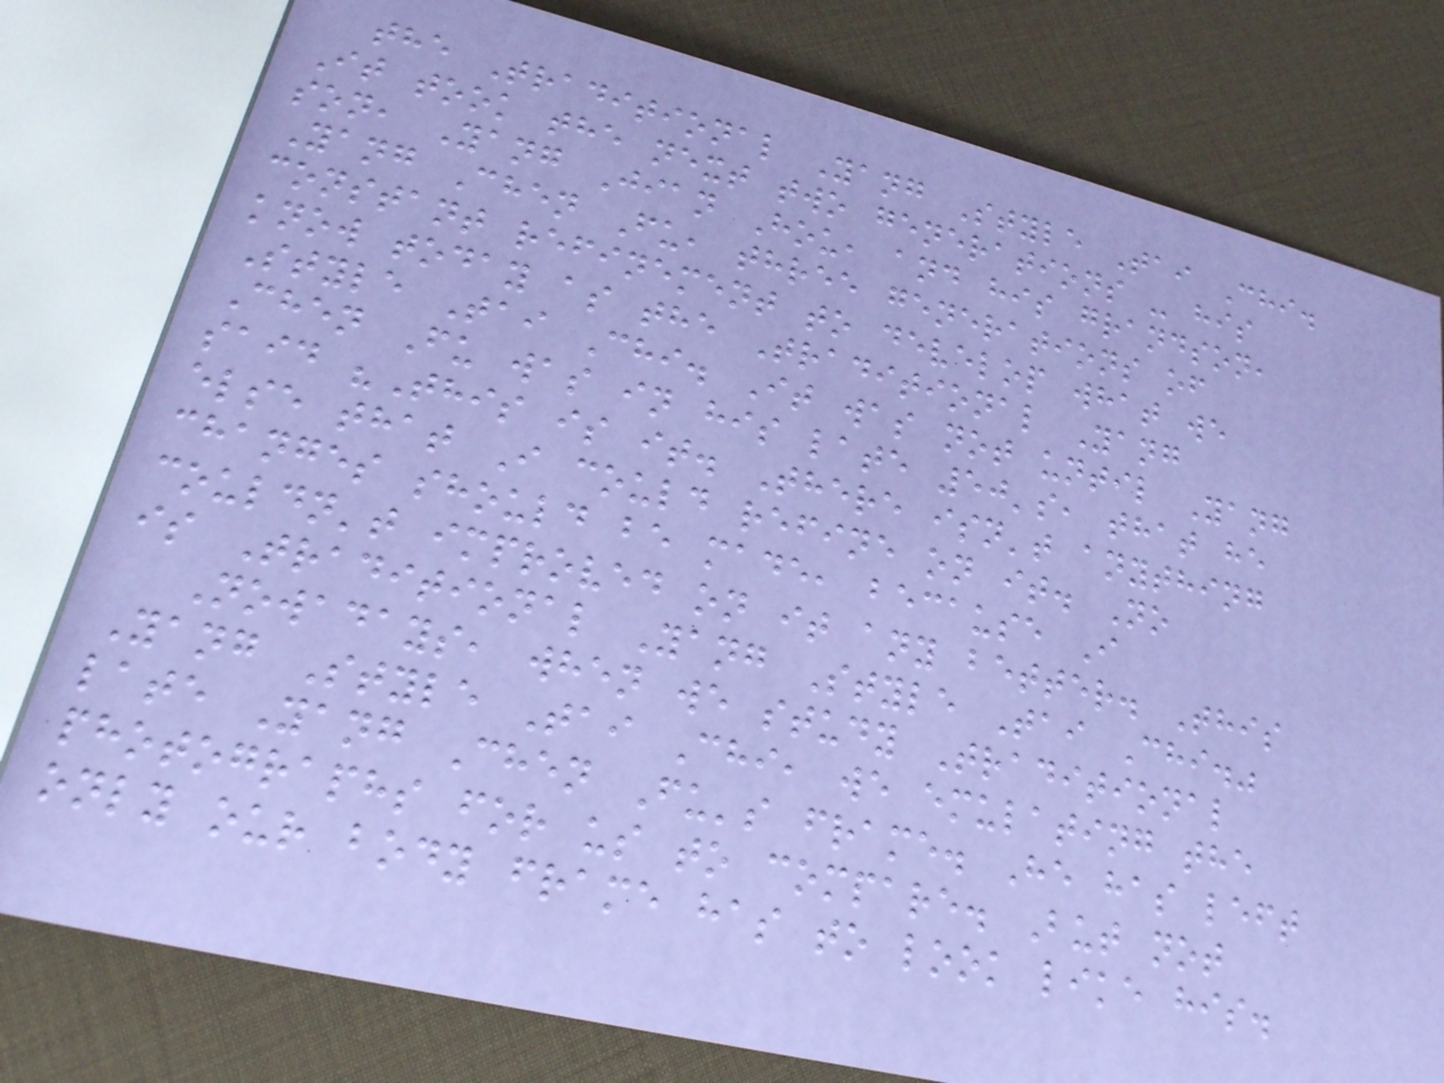the Traditional Yang Style Tai Chi.
It took the next two generations - his
son, Yang Jian Hou, and his grandson,
Yang Chen Fu, three generations of
constant refinement to develop what we
know today as the Traditional Yang
Style Tai Chi. It was not until Yang
Chen Fu was in his late 50's, that he
said "This is it. There isn't anything
else that I could refine on it. No
changes should be made, because I
couldn't improved on it any better. This
is Traditional Yang Style Tai Chi."
Nowadays, when we study Traditional
Yang Style Tai Chi, we emulating the
late Yang Chen Fu's frame. He has left
photographs for us to compare. But not
only our body frame has to look like his.
